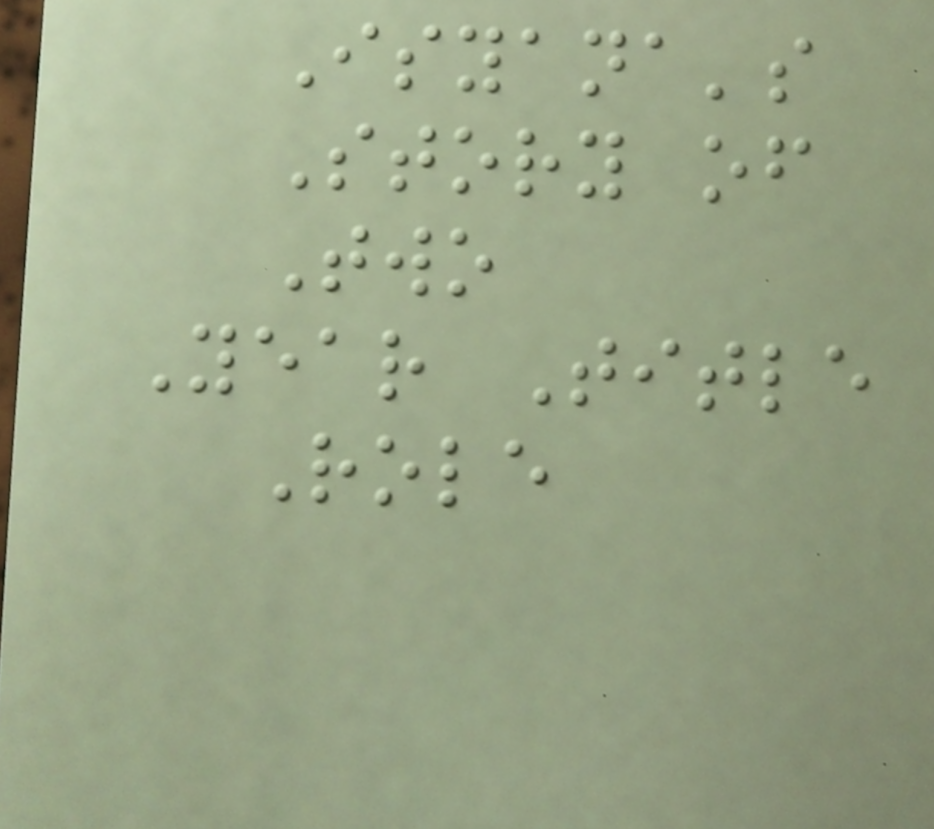Isyana's
Story of
Two
Year Title
Role
